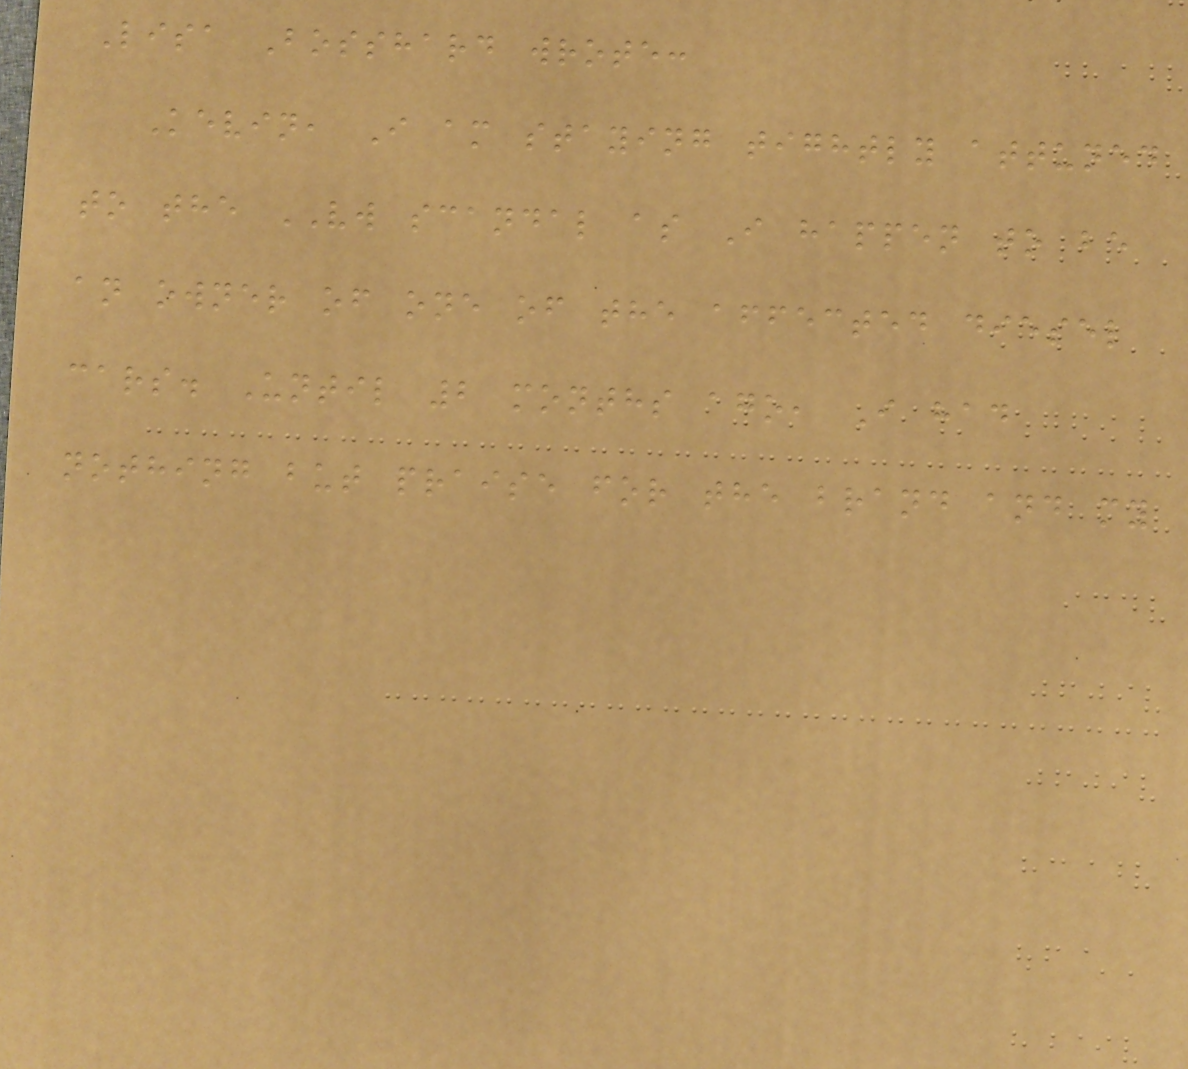Lisa Bosshard wrote:
Kevin, I am staying tightly attuned
to the VW scandal as I happen to be
an owner of one of the affected diesel
cars. Until 2 months ago, I had
nothing but praise for the brand and my
